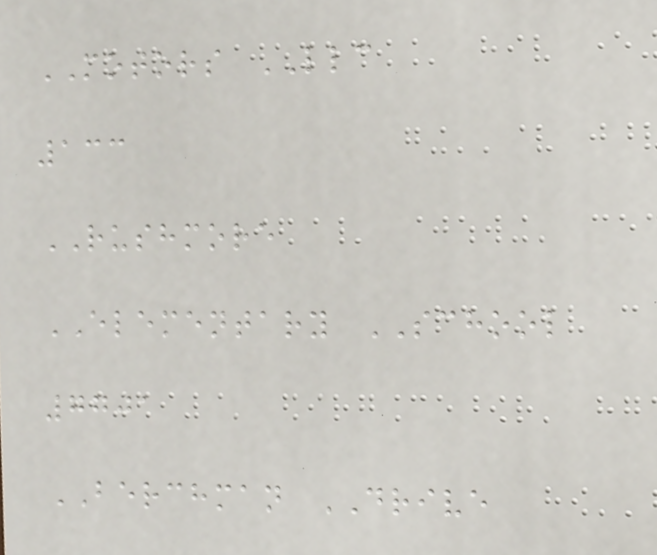MOTORS LLC
133
RUSHMORE
ELEMENTARY SCHOOL
7701
BERCHMAN DRIVE
